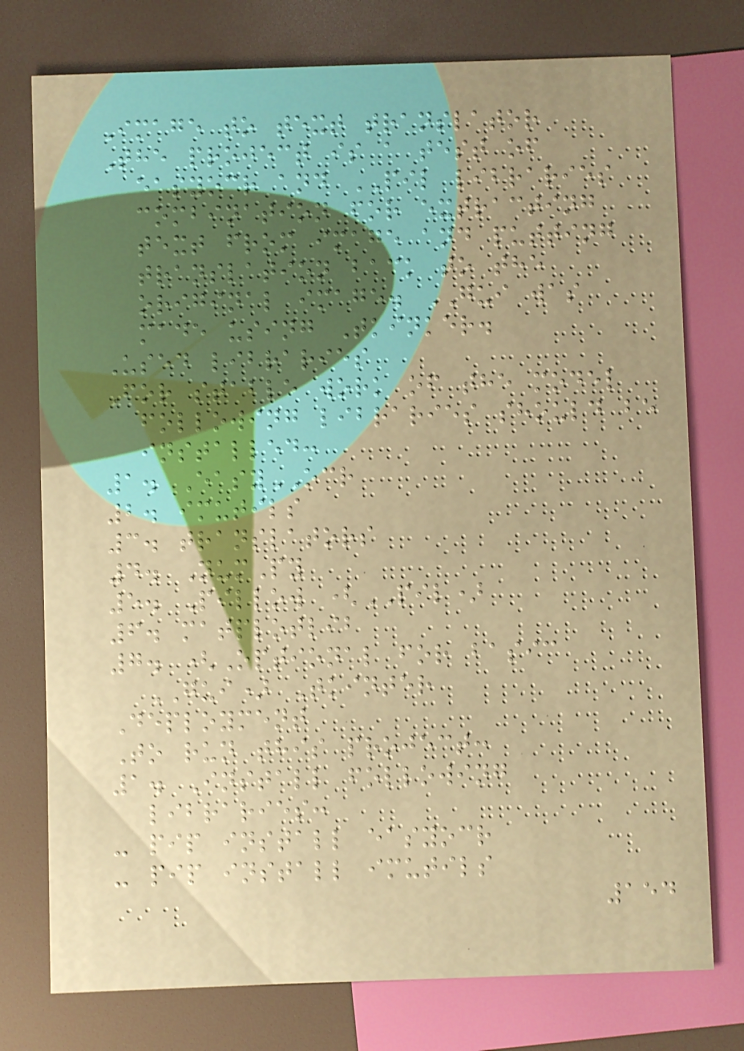Image to text translator
The project is a test of
easyocr and PIL libraries
combination for extracting
text from image and putting
translation back to the
original image. GUI was
made using Tkinker.
Used libraries
For stable work of the model
following libraries should be
installed:
1. EasyOCR
2. imutils
3. translators
4. NumPy
5. Pillow (PIL)
6. matplotlib
7. (Optional for basic
GUI) Tkinter
Deployment
To run this project:
1. Install following
libraries:
- pip install easyocr
- pip install imutils
154
